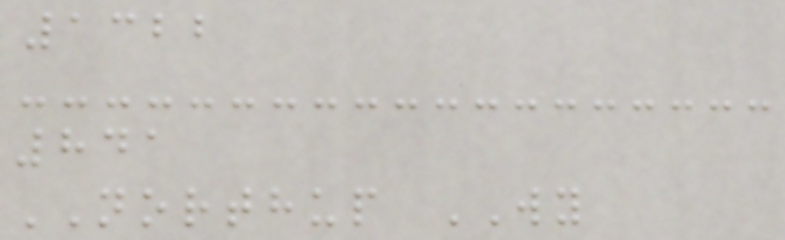1322
841
NORTHUP WY
